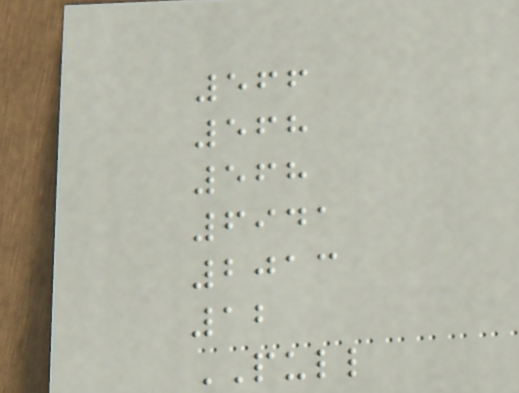566
568
568
6941
2013
12
PULL
